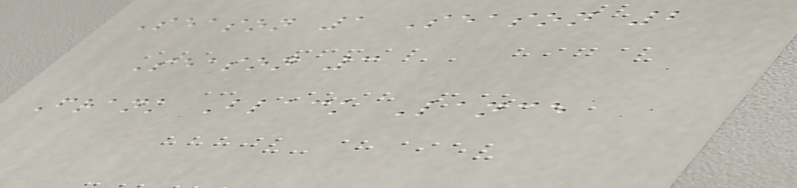Season 1 Season 2
Season 3
Frank Black Lance
